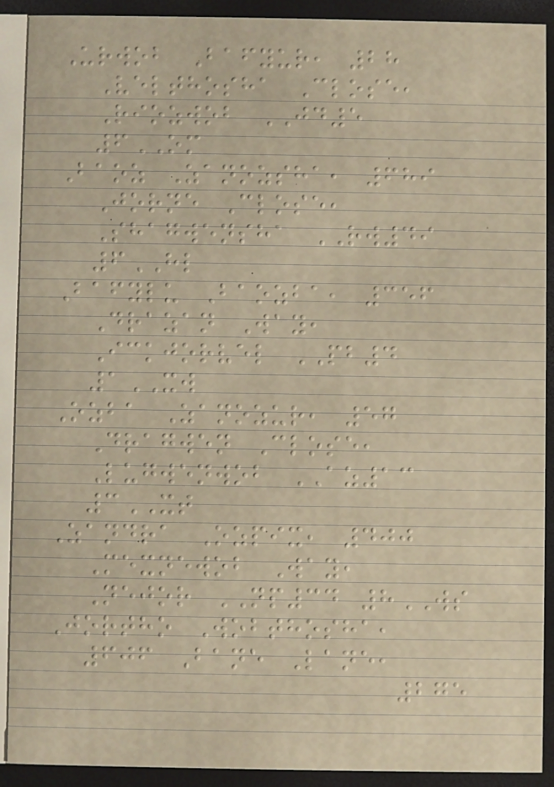Urwob Bafyur, 28
Velthosha Close,
Riozwob JD5
6OM
Baoz Zanozsha, 689
Jorne Close,
Shagwensha RW49
6HL
Bafylu Baozba, 356
Drazan Way,
Ickjorvel PB4
1XW
Ozba Zanozur, 57
Dragwen Close,
Lugwenwob AZ13
3XT
Zandra Ozpix, 400
Mexnewob Way,
Nejor NP34 8WS
Jortho Wobthosha,
606 Bane Lane,
275
